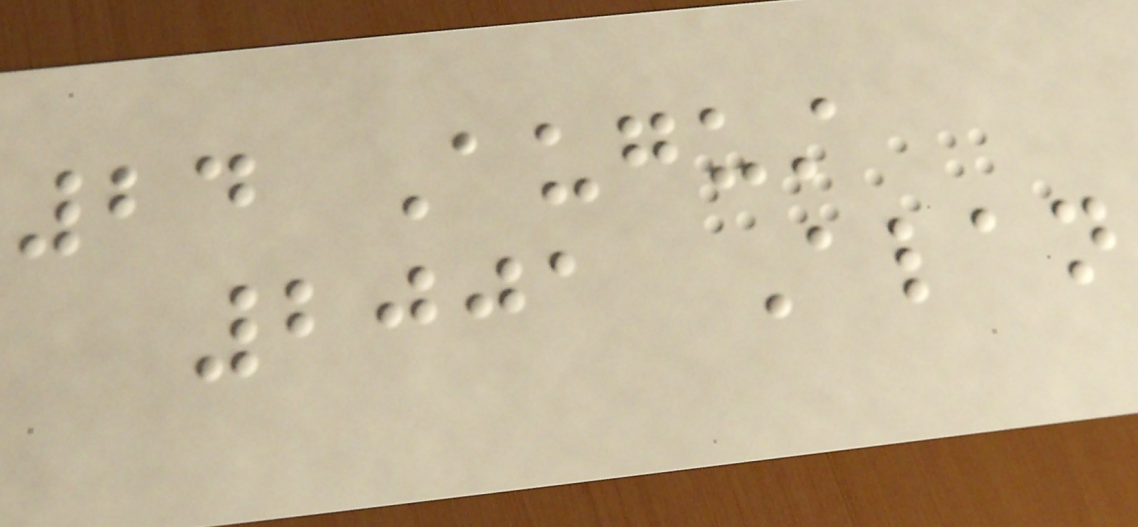24 August
2001 Alan
